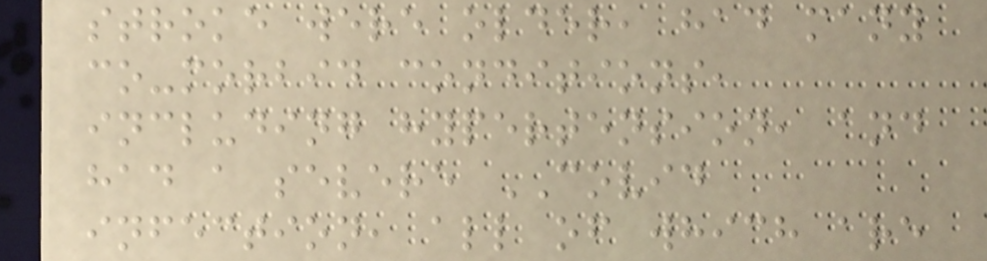stroke were older, had many
co-morbid conditions,
including hypertension, and
had a severe COVID
infection, all of which are
